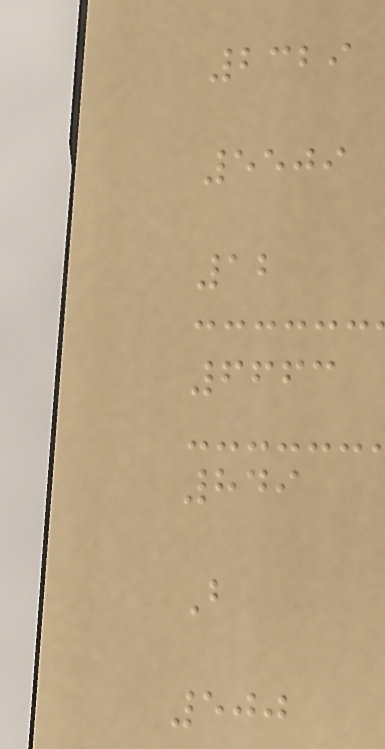2329
5509
12
6663
849
B
500
